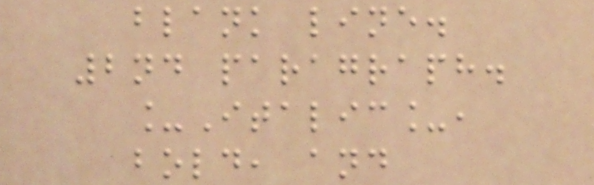blank line.
2nd paragraph.
_Italic_,
bold, and
